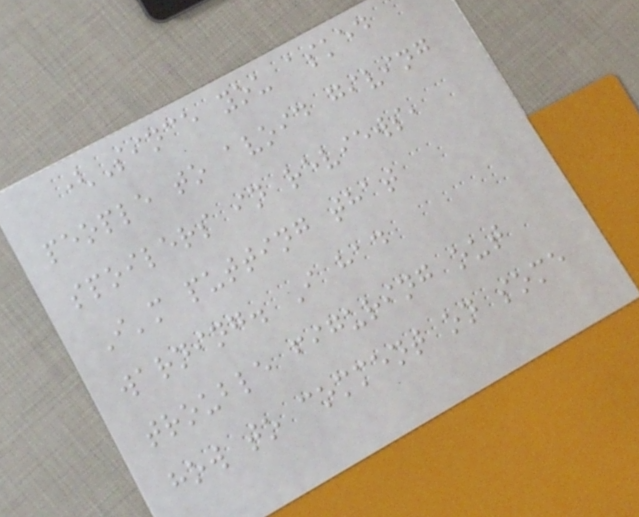(Since you asked
people to avoid giving
spoilers in reviews,
I'm putting that
warning. I had
trouble figuring out
how to comment on some
